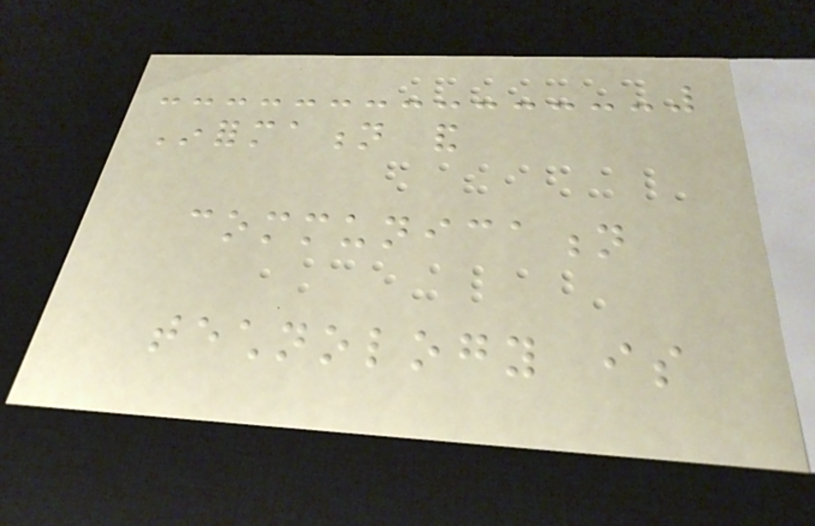Information and
communication
technology is
